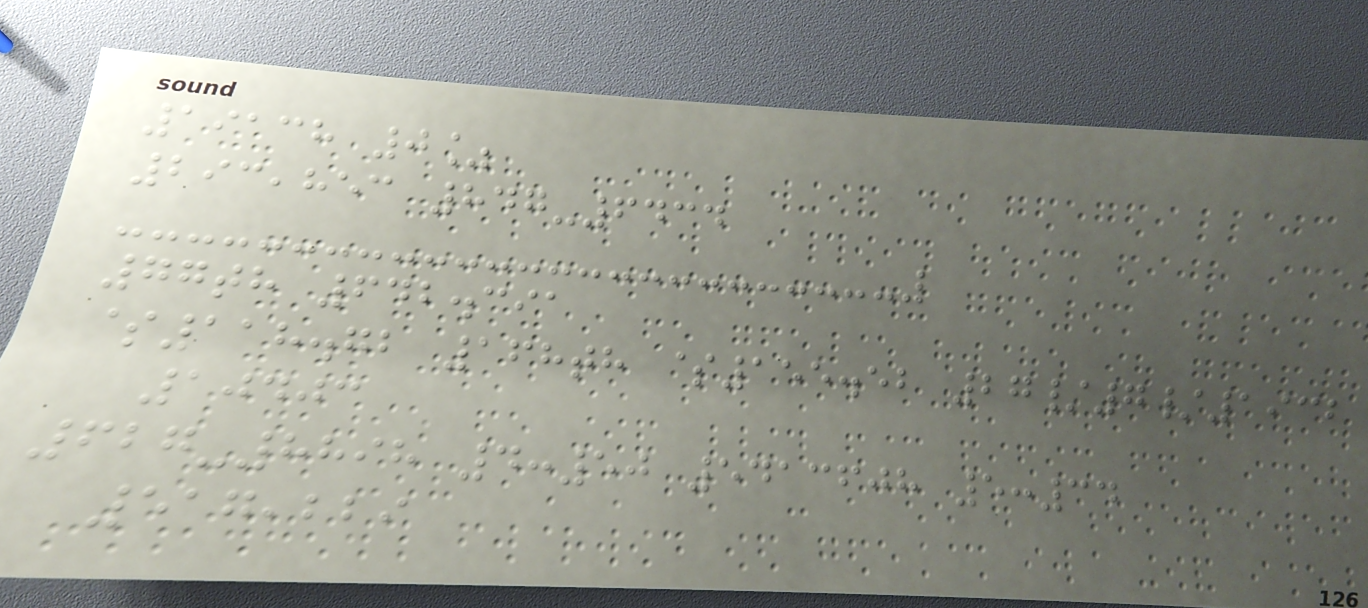19138 0%
293,853 847-6434
77th 642.391
$118.72 168th $155.52 27/7/1932
10403
627-8898 4:50 5413608 5:34
517,229
